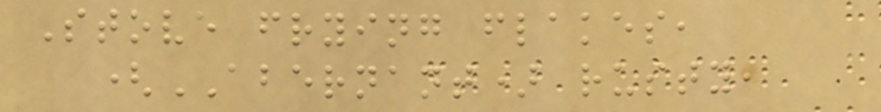Stove frying flakes,
(ABERNANT) rusty,
